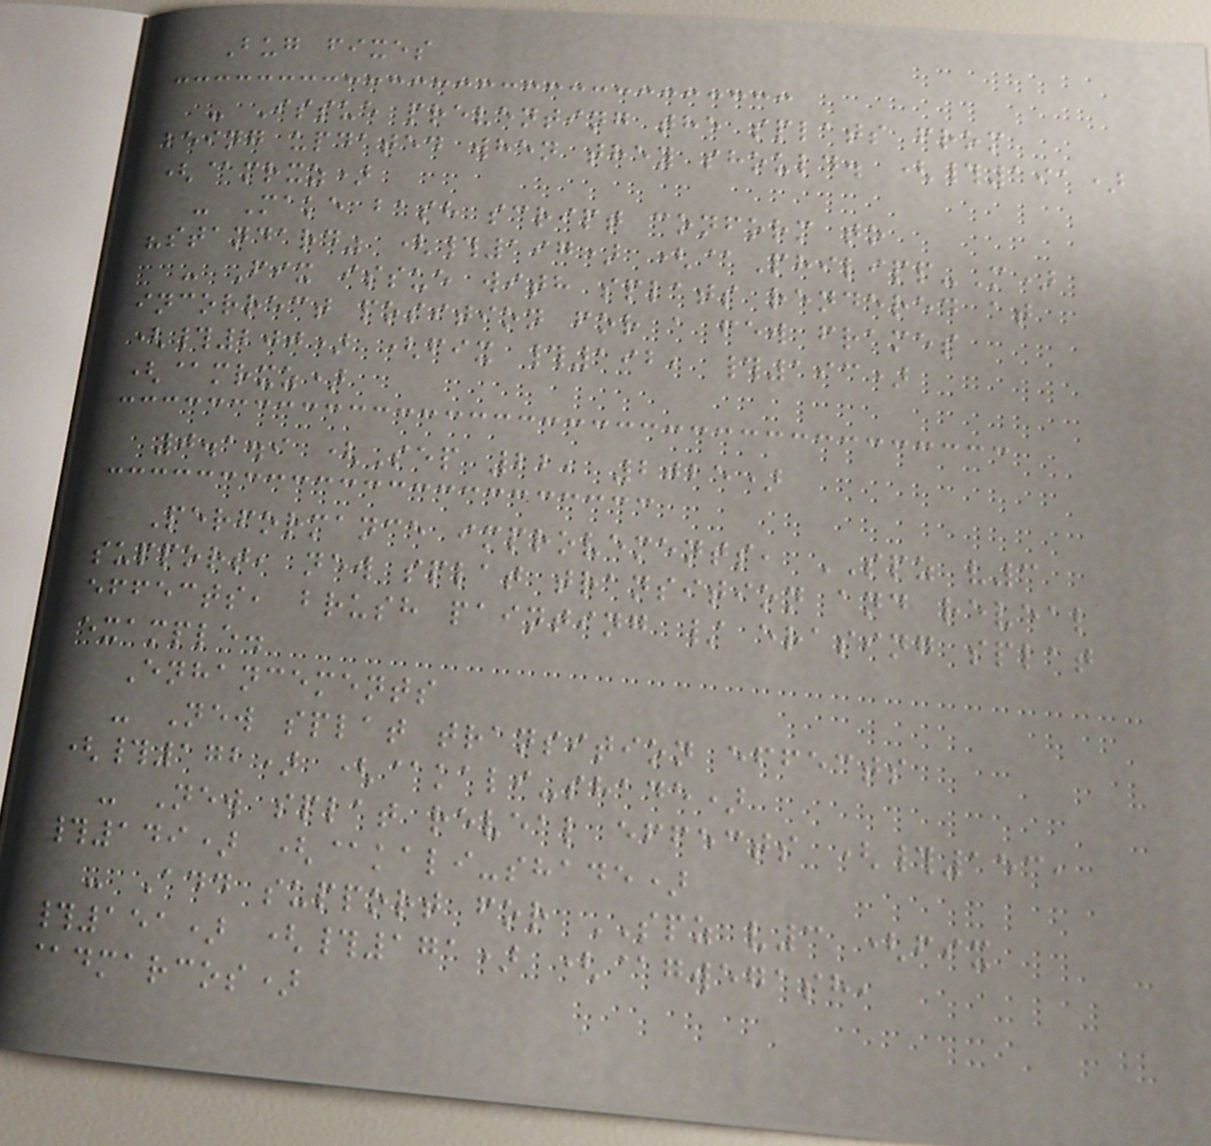Bug fixes
- Issue preventing the splats from
being updated when they should. (#191)
(@mrxz)
- Make bash script conform to
"standard" (#197) (@Philipp-M)
- Fix issue with splats rendered at
incorrect position for a few frames
(#200) (fix #192, #193)
(@mrxz)
0.1.9 (Sep 22, 2025)
Performance improvements, SPZ v3
support, new splat transition and reveal
effects, brush painting / erasing splat
example.
Enhancements
- New splat transition effects
(#172) (@kali-shade)
- New splat reveal effects (#153,
#149) (@kali-shade)
- Add support for SPZ v3 (fix
#151) (#171) (@gwegash,
@dmarcos)
